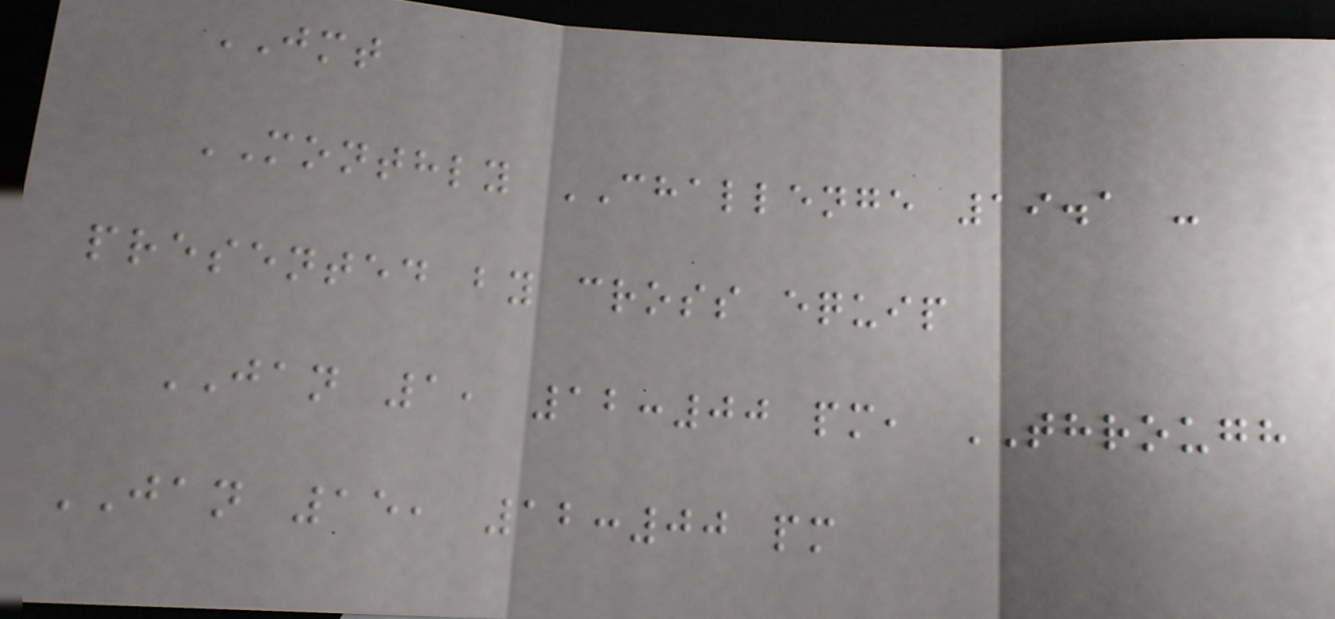JMT
MONTHLY CHALLENGE 19.1 -
presented by cross equip
JAN 1, 12:00 pm, THROUGH
JAN 15, 12:00 pm
